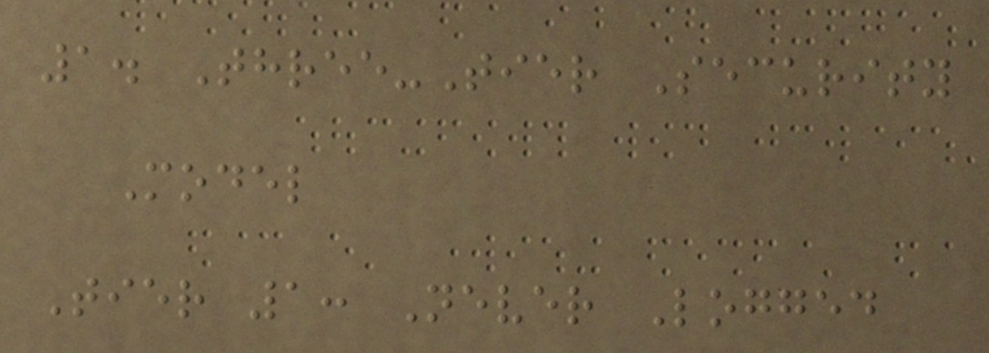1. Three-Tier Security
Model
Tier 1: Never Logged
